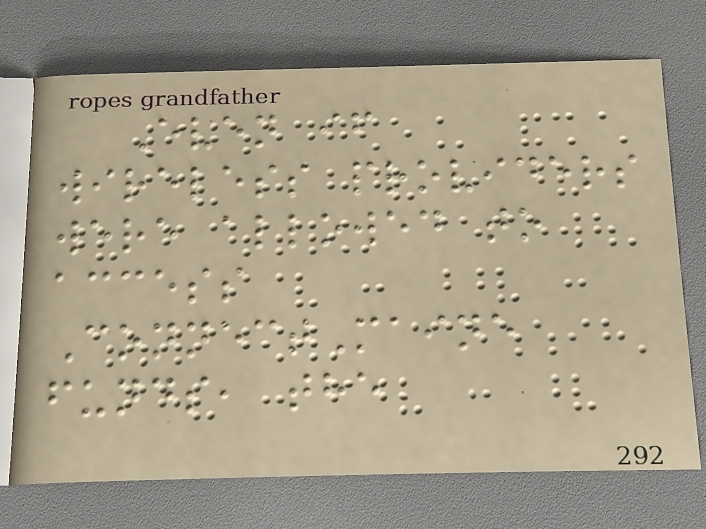Even if
wireless providers
were allowed to
access
ConnectMaine
funds, the
